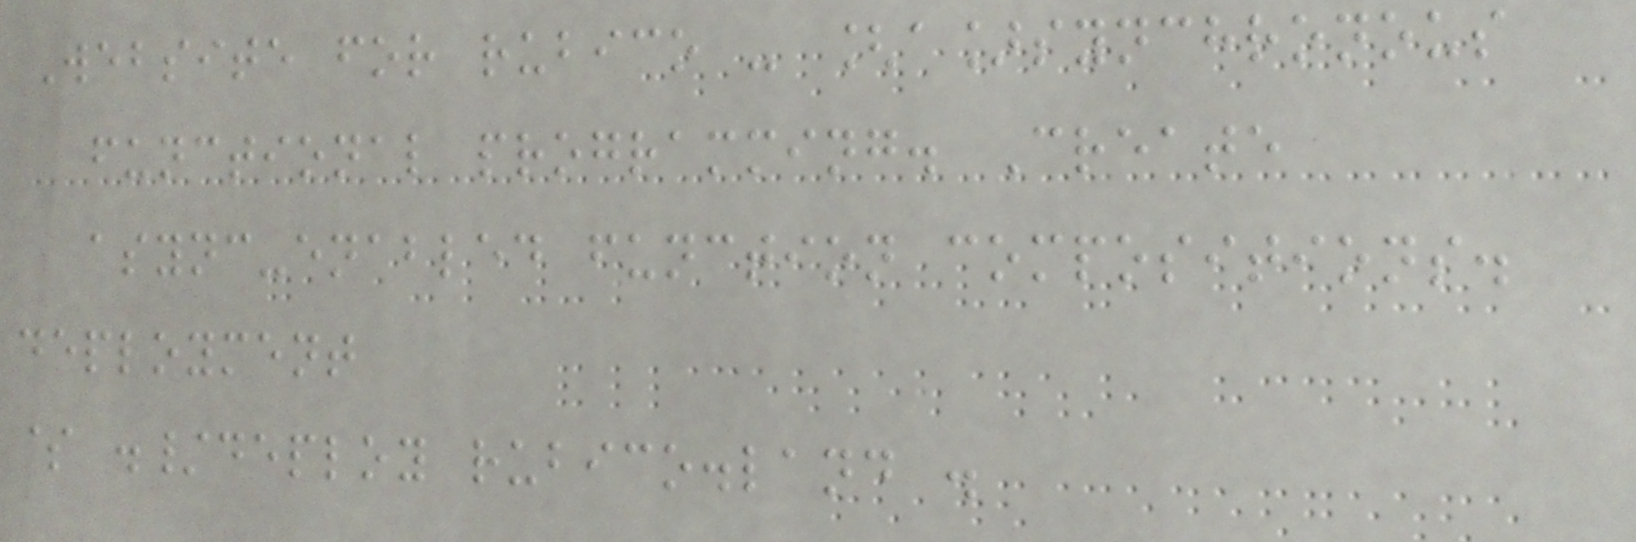Website for rubico - [a]synchronous
functional programming. Create
async-enabled function compositions.
deployment
$ ./deploy rubico.land .
